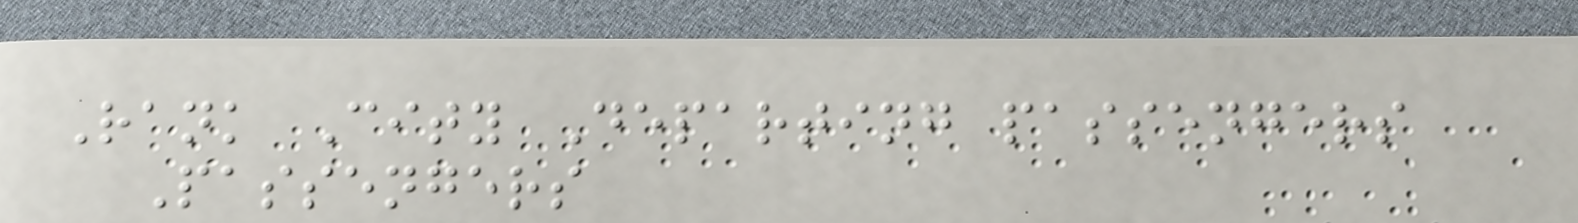Rank City Departing passengers
Passengers
